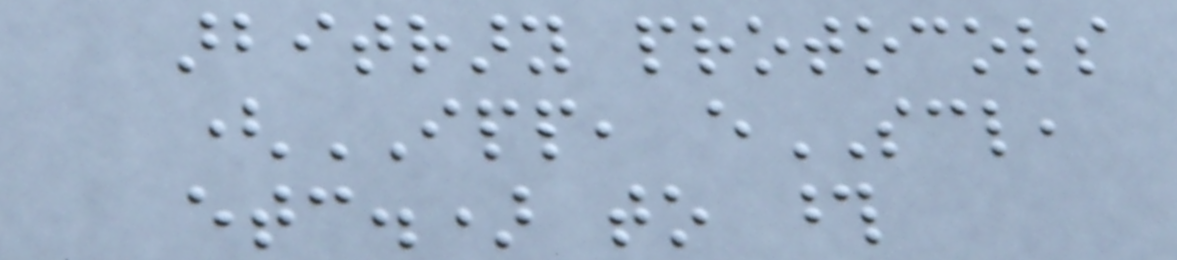arbitrary protocols
(IPP, eSCL,
etc.) to those
